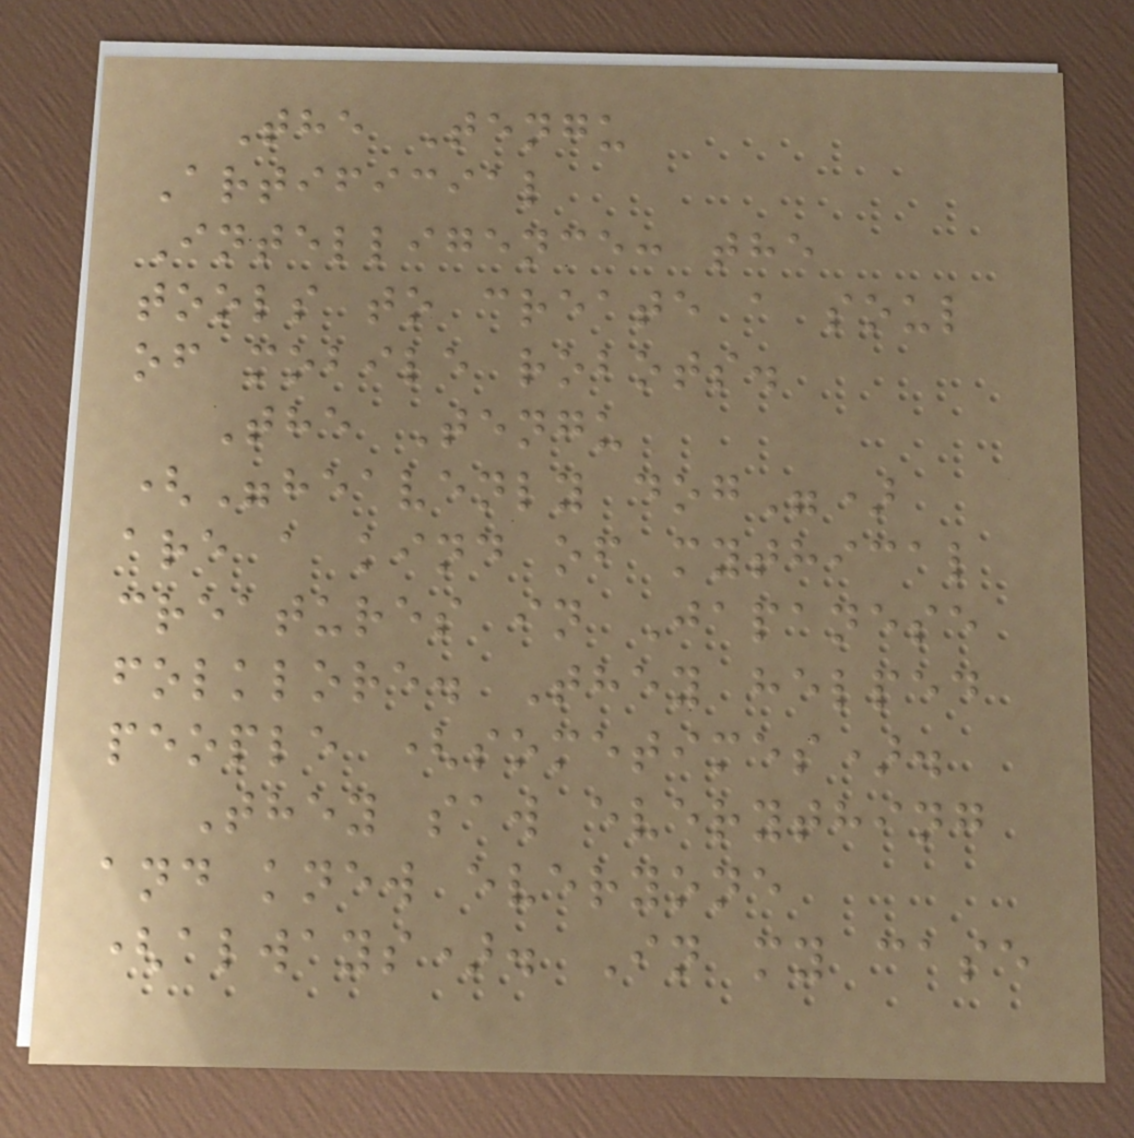The Tengu
Artificial
Intelligence: the
tools to create a soul
of mobile robots.
The Tengu
("heavenly dog")
are a kind of mythical
creatures in Japanese
folklore. They helped
people (sometimes).
They saw everything
and knew everyone
(always). In my case
